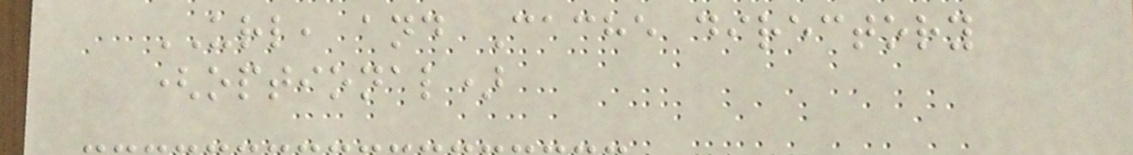URL, and Cache directory
(optional)
